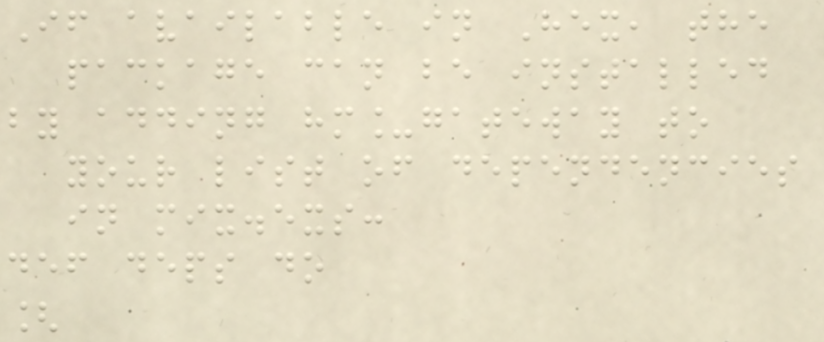If available in Hex, the
package can be installed
by adding hm_gateway to
your list of dependencies
in mix.exs:
def deps do
[
